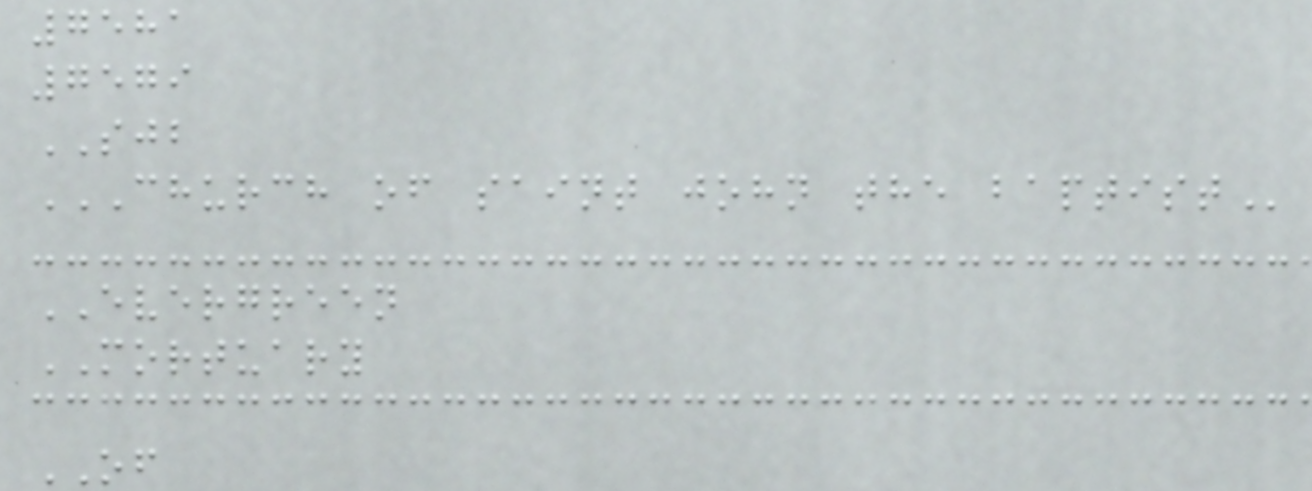7581
7579
SJB
CHURCH OF SAINT JOHN THE BAPTIST
EVERGREEN
MORTUARY
OF
